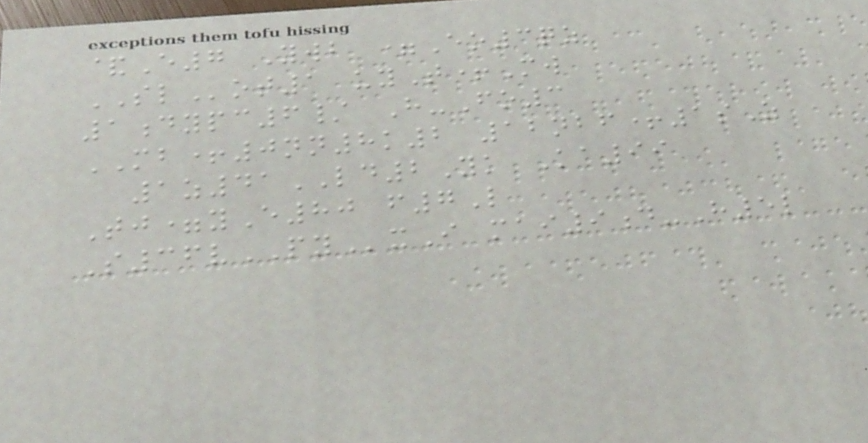&E7 Ywb =Eo3qz
SLot1 uyT+Mw
1dypc6/ H-Fo3
MB+0nn8k2 12nbf+1sZ
1z41LD2Yk Ka99
Tj=yE80 f7L
S36vPYxI mai9d-H5l
